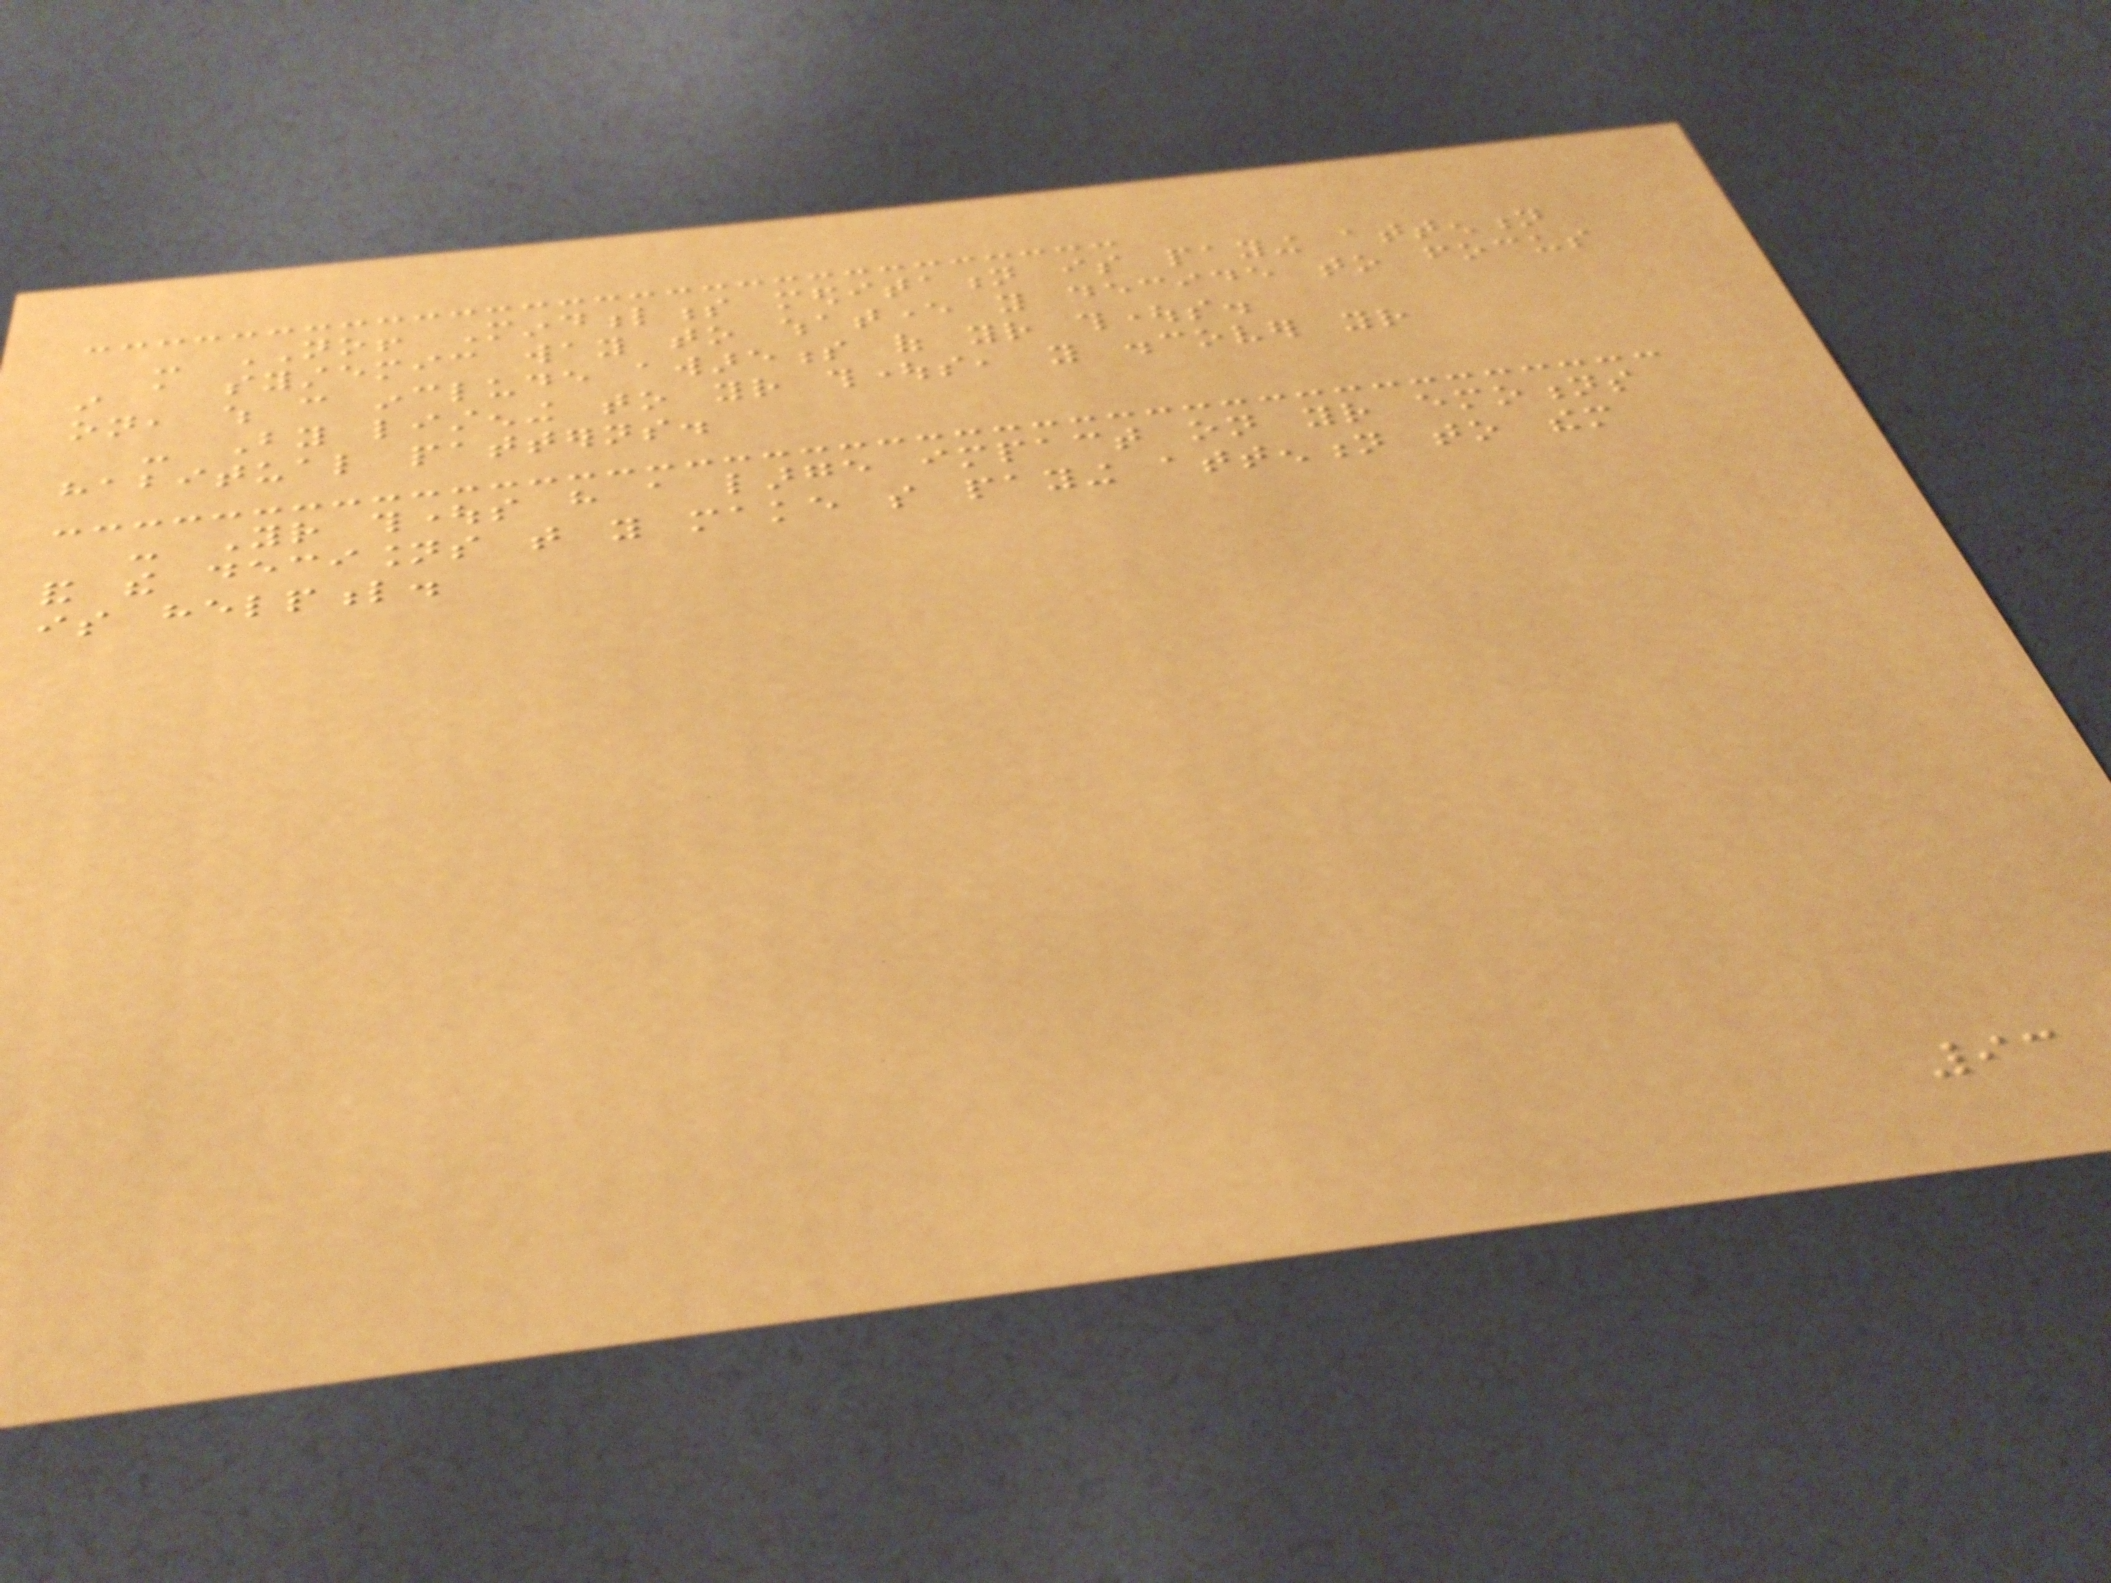- NO! Mindfulness meditation is paying attention
in a systemic way to whatever you decide to focus
on, which can include awareness of your thoughts.
- By listening to your thoughts, you discover your
habitual patterns.
- Your thoughts have a large impact on your emotions
and the decisions that you make so paying attention to them
is helpful.
93
